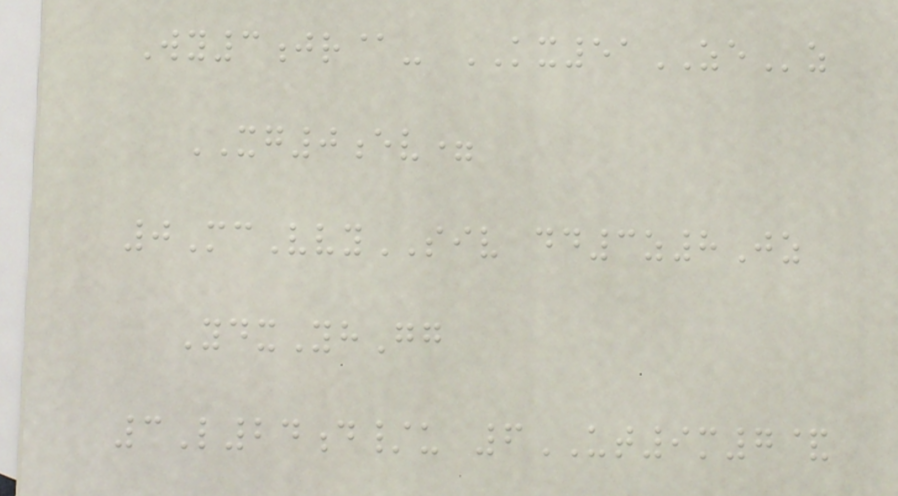Wy3jr@- KX51ZEz
XG0ev=
0McVvySIV dd3z8Jz
YdxYhGg
3L24d/u 6UT9m7&
